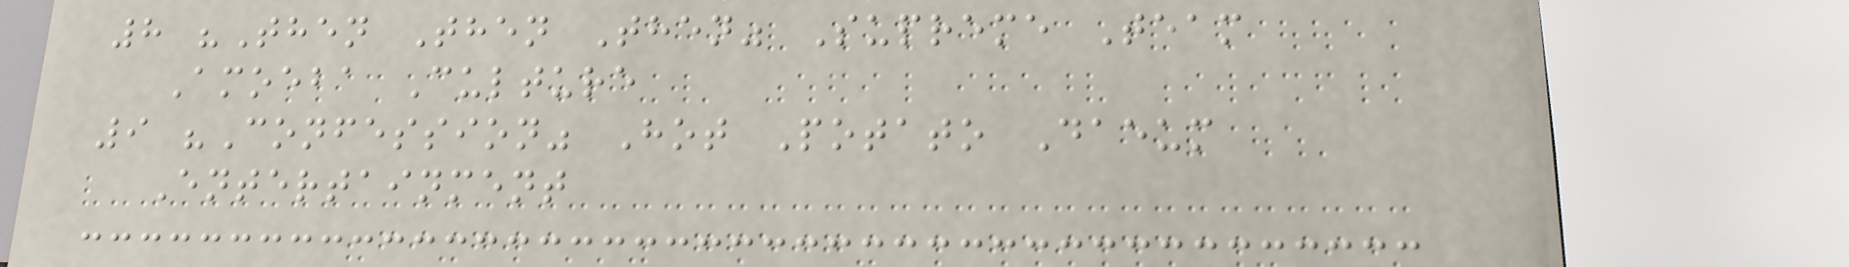8 "Then Then Then" Supreme Team
Amoeba Culture
9 "Confession" Hot Potato Daeum
Entertainment
